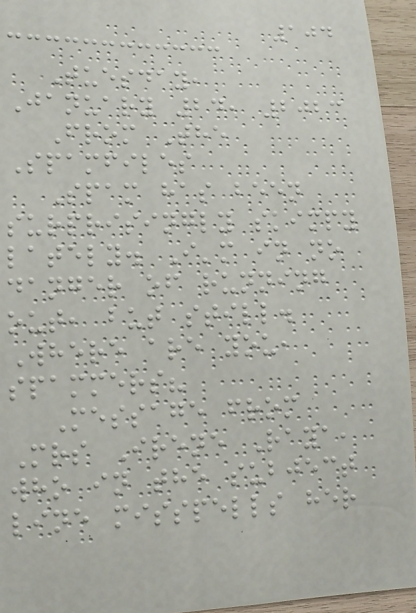104
Tuesday,
January 24, 2023
From The
Spamfiles
Spam has been
surprisingly skimpy
lately. I'm in no
danger of running
out, but still.
Where are you,
spammers?
Message from
Mrs Irene Raya,
who in the subject
line misspells her
